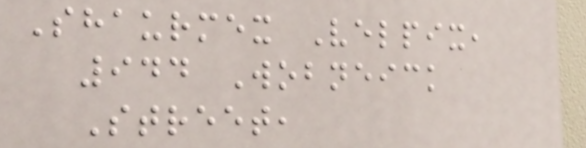Shaurmex Velpix,
944 Wobneick
Street,
